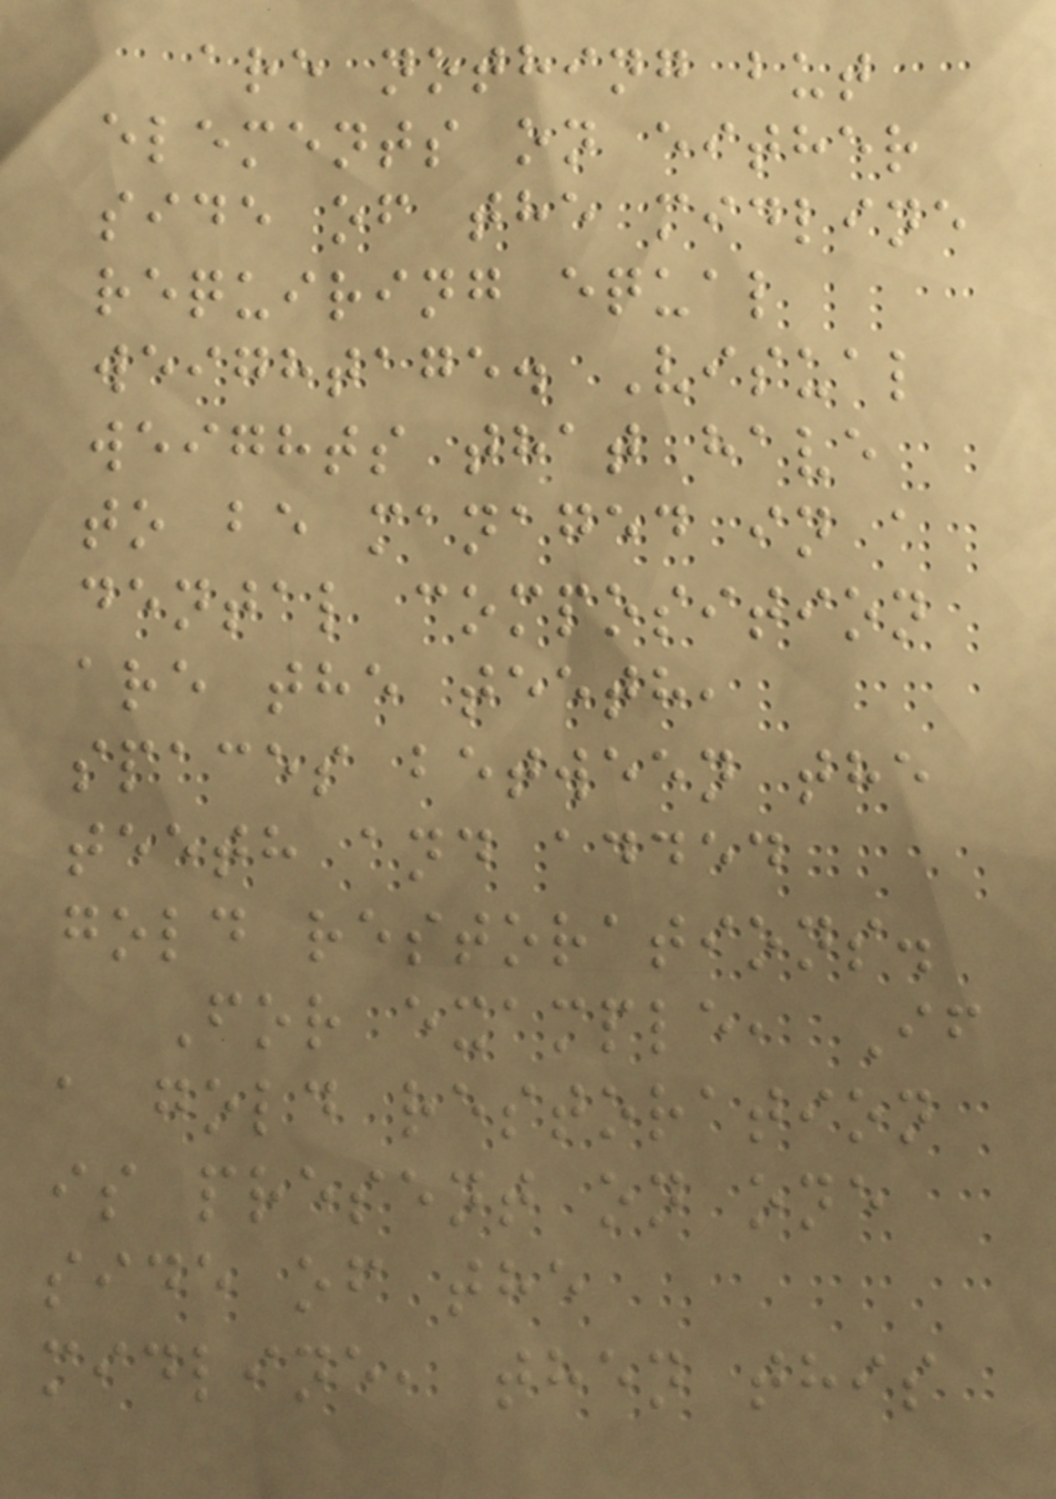are nothing but
elements on either
side of the midline
requiring equal
weightage. Visual
weights that have
to be managed in a
dental composition
are the teeth,
spaces between the
teeth and added
gold restorations.
For example, If
a gold restoration
is present on one
side of the
midline, then this
